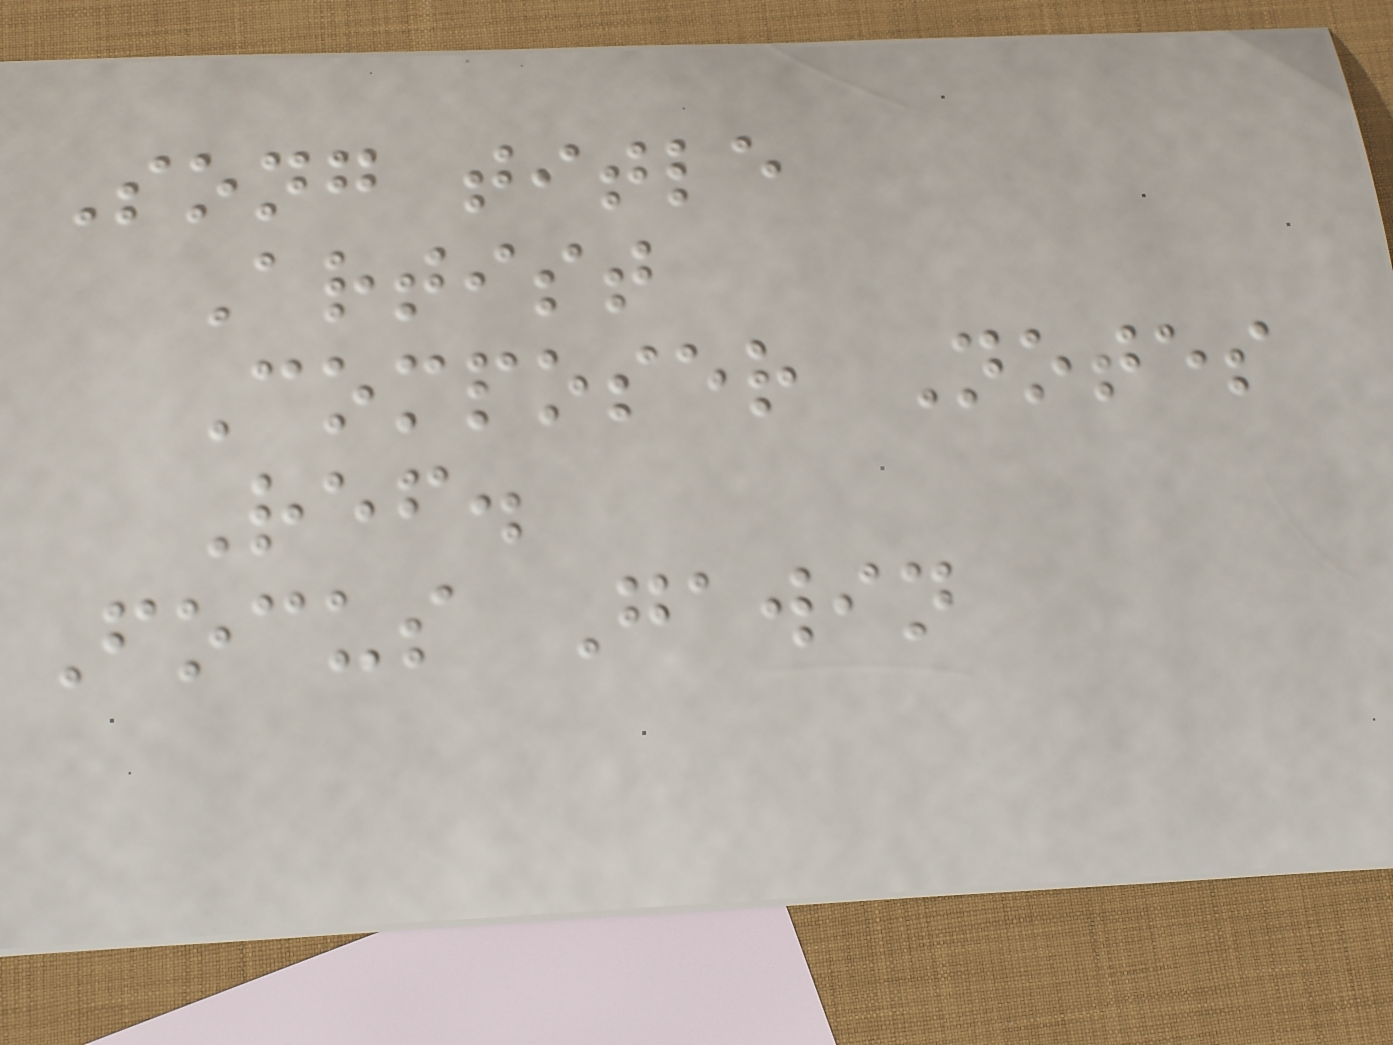Song title
Artist
Composer Notes
Ref.
Focus Gawin
